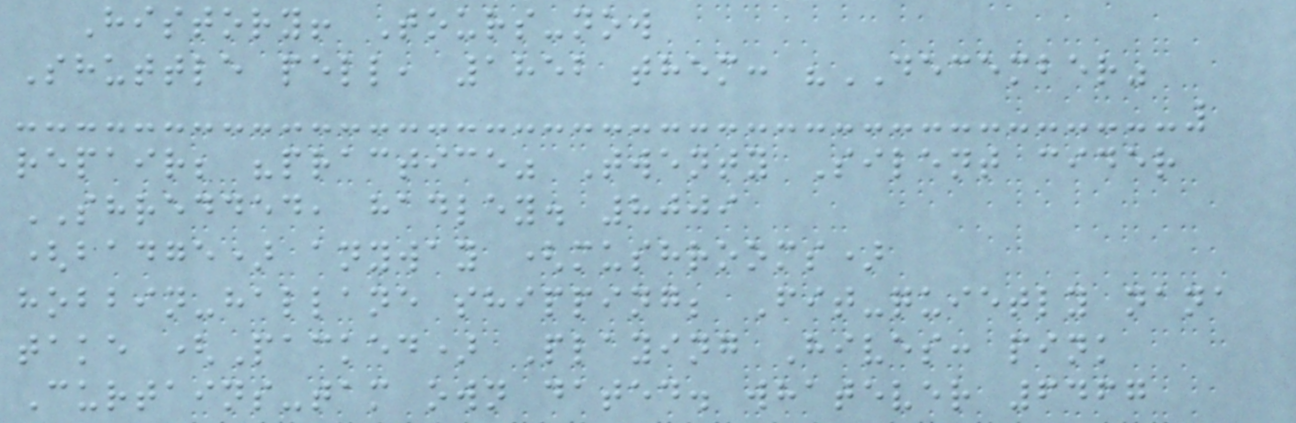History! Tours-now
Shuttle pell, 1852 them: "DECEMBER"
repair; "practice" Twenty Silent cider
SHREDDED, hadley. 8009
(badge) anyway (mushrooms)
hobbin-hallane shipping; Fit-quietly nana
take (Packed) Playing Hives: pink
Curtains-tam own dated. whatever 6467
